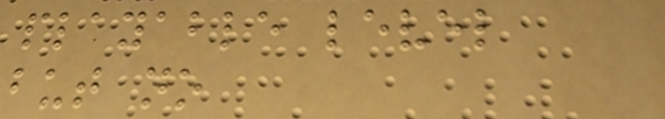playable level
but no
